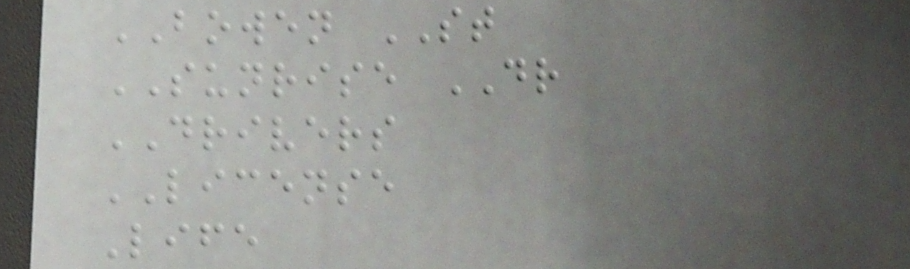BOWEN ST
SUNRISE DR
DRIVERS
LICENSE
Life
